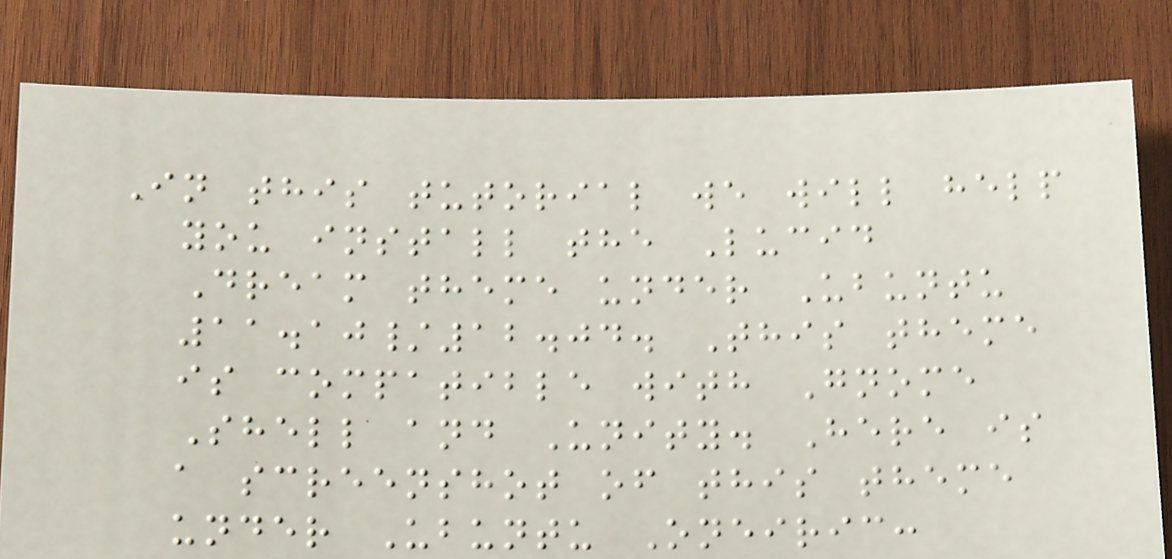In this tutorial we will help
you install the Lucid
Dream theme under Ubuntu
11.10/12.04. This theme
is compatible with Gnome
Shell and Unity. Here is
a screenshot of this theme
under Ubuntu Oneiric:
